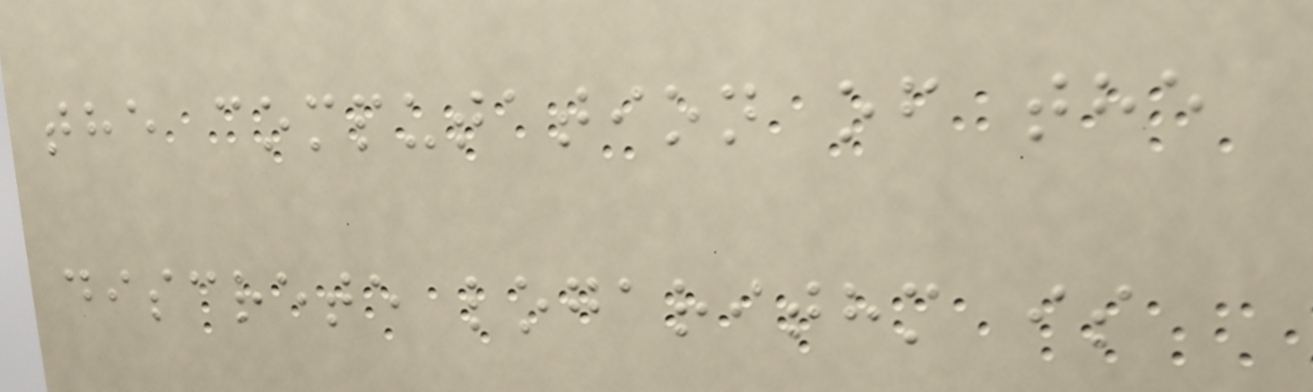the computation of the
discrete logarithm is
